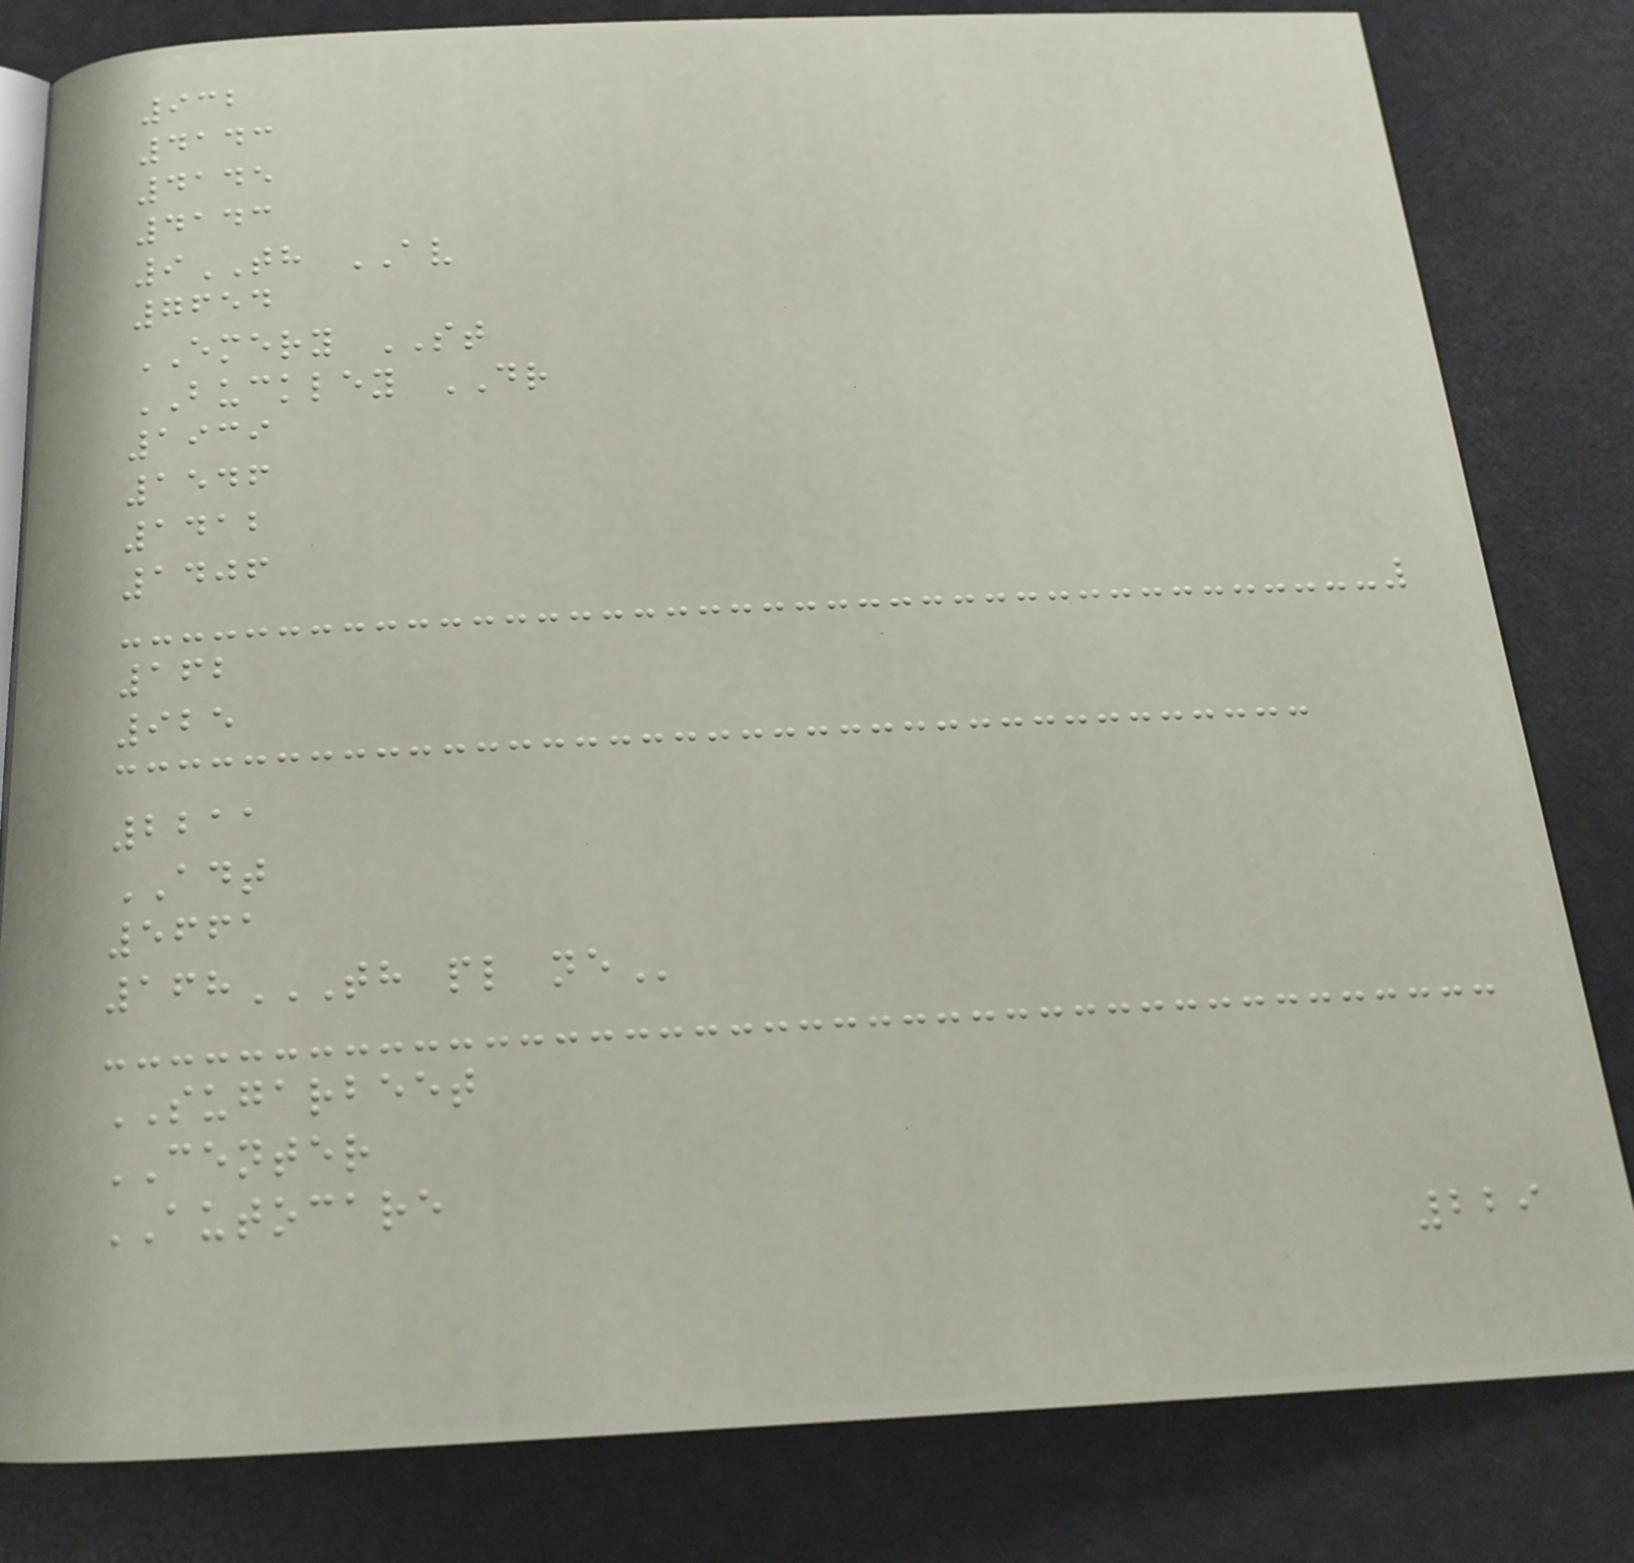932
4143
4145
4143
9TH AV
7654
EMERY ST
BUCKLEY DR
1939
1546
1412
1406
162
925
2211
ADT
5661
168TH PL NE
SUGARBEET
CENTER
AUTOCARE
229
